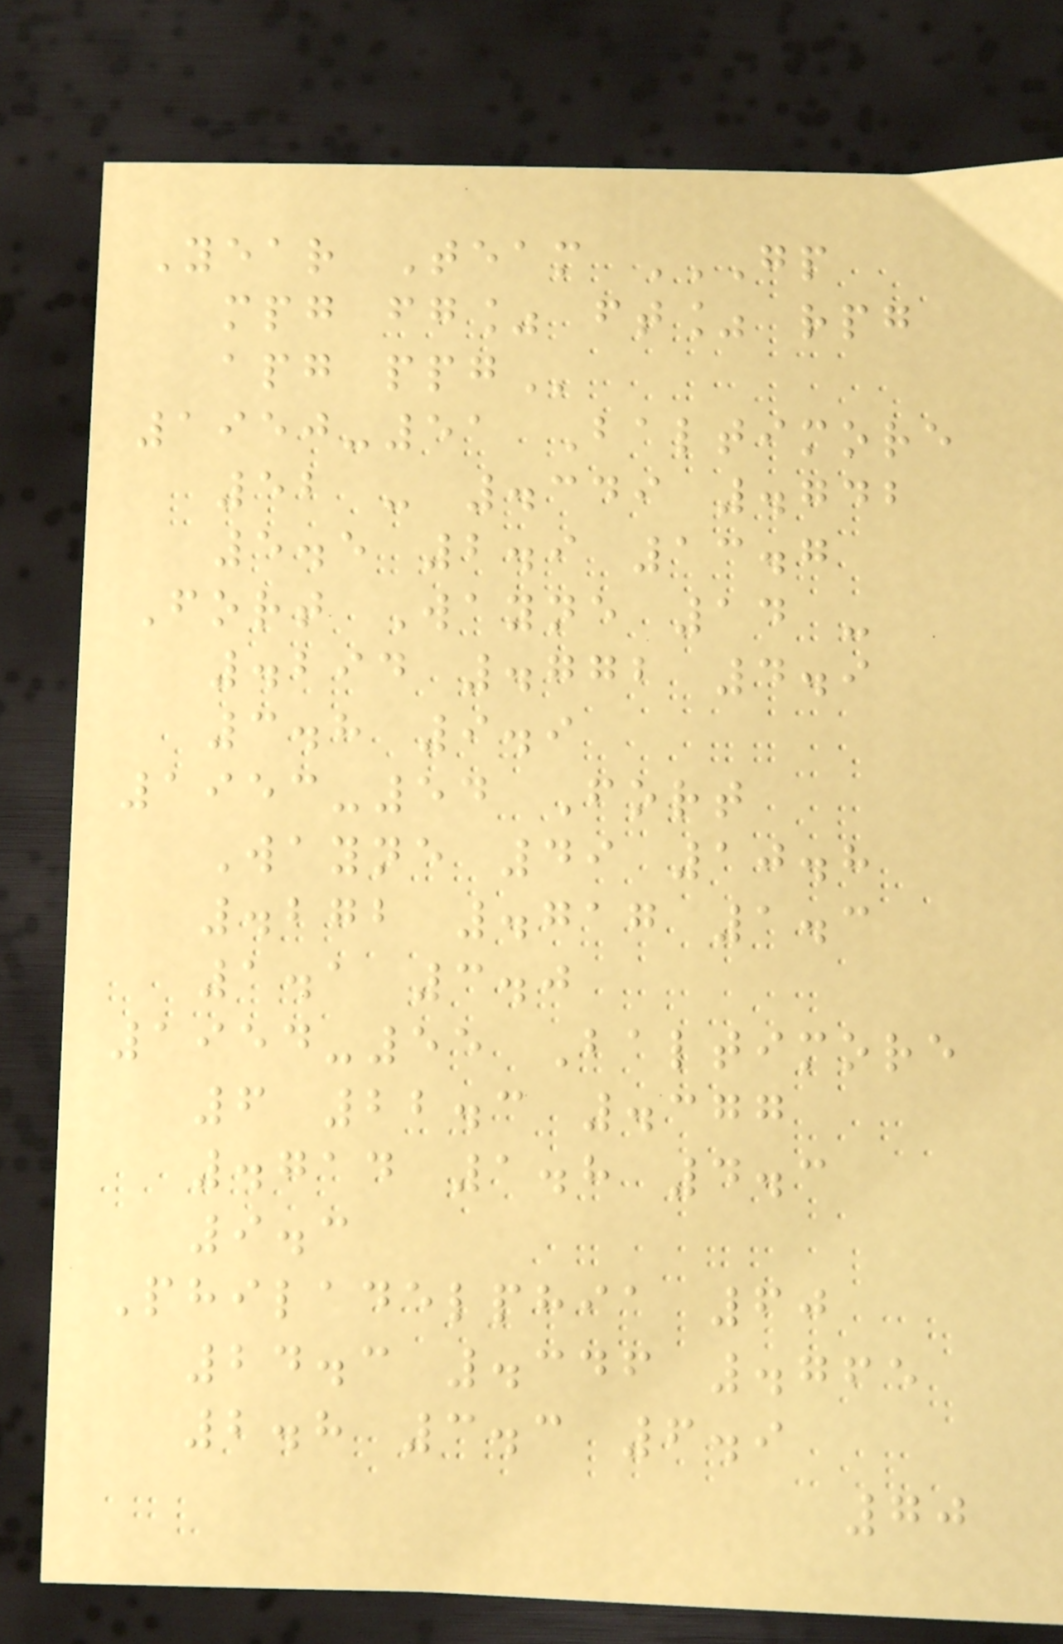Year Team GP
MPG FG% FT% RPG
APG PPG
1950-51 Baltimore
52 - .349 .742
5.5 2.9 13.7
Fort Wayne 14 -
.294 .772 4.9
3.8 9.9
1953-54 Fort
Wayne 49 10.8
.272 .717 1.3
1.1 3.0
1954-55 Baltimore
6 22.3 .377
.714 1.8 4.3
9.3
Philadelphia 60
24.3 .346 .765
2.8 3.3 6.9
70
